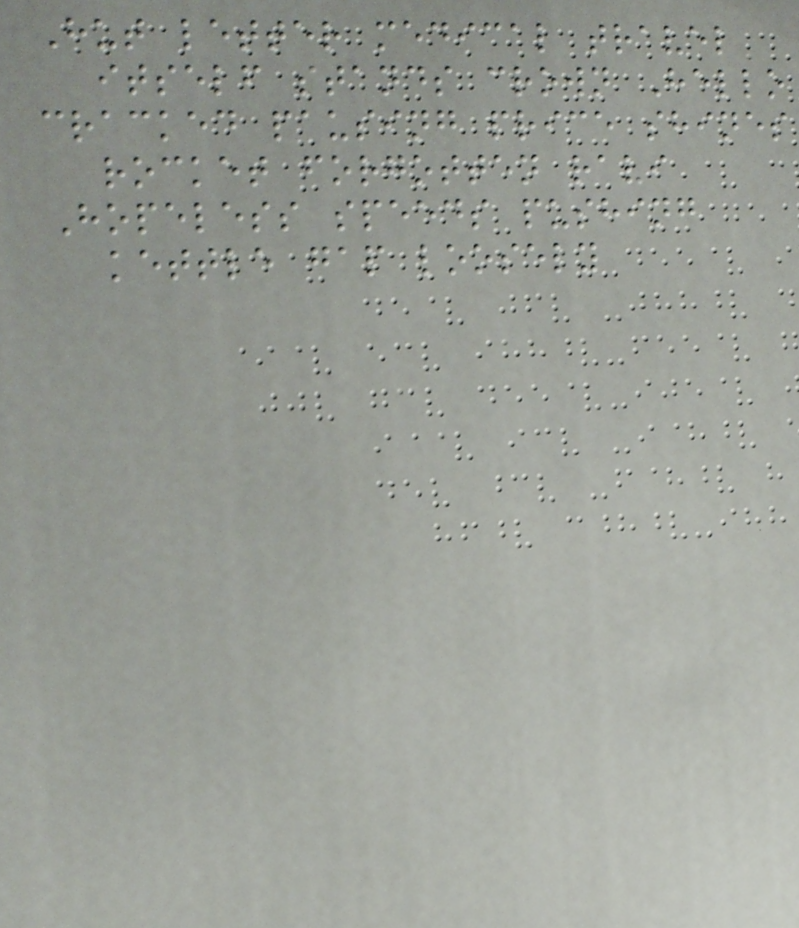Hut letter medical travel
itself stands crown Hello
cracked pausing price shines
rocket forgotten ravi
Hopeless speeds pushing
kettle gap loosely
